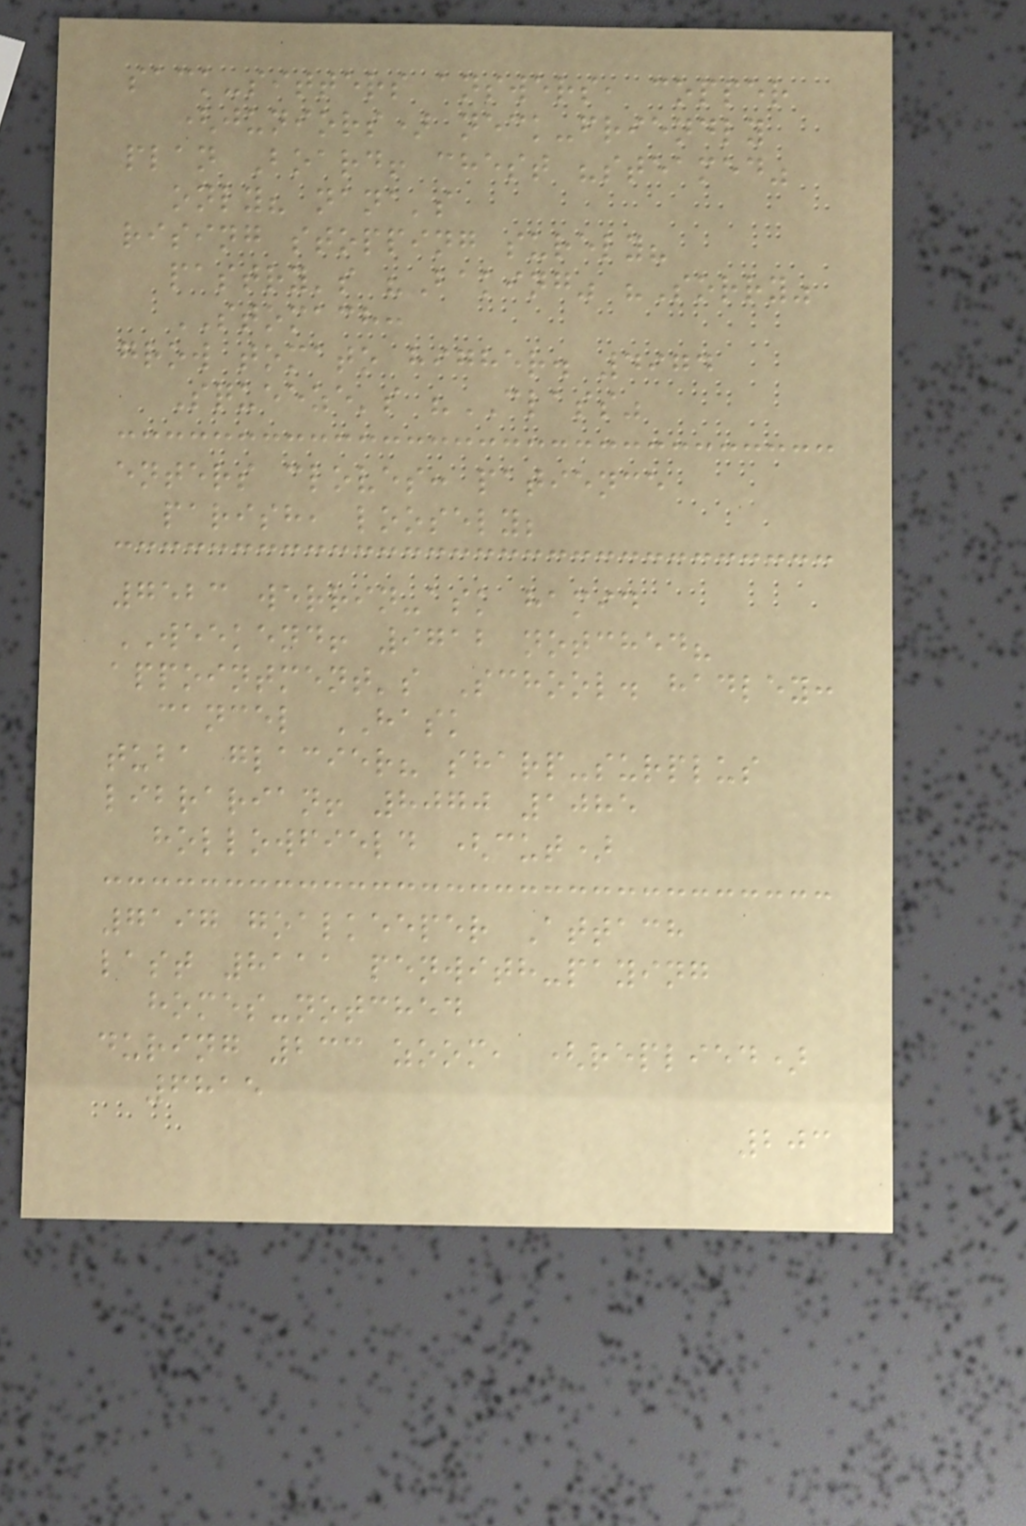sack-sitters answers, copper
(juniors) neck-friendly
plan Board! chest "steamed"
only? nana's
rising stopping surely?
pastry's "Baking" "Sorry"
STOMACH:
grow tomato higher. 4974
Squeeze's "CLASS"
enters cloves: patience
parish, loosely;
7523 werrin-ask hamid
WEEKEND! 9712 notched?
appointment's School. hadley:
cancel HASK
tuba glacier? sharp-surplus
librarian! 8070 1085
hollowfield (cut)
7197 goalkeeper Attach
last 8111 penwith-paying
homes-notched
during 233 zoom, (replied)
6815
203
